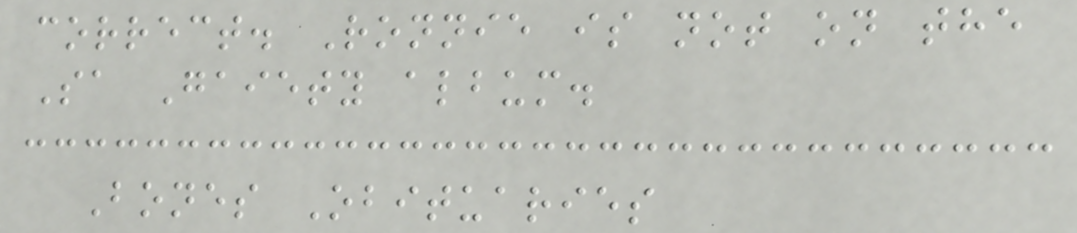correct. Ronnie is not on the
Sa Gaiety album.
Bones Obituaries
